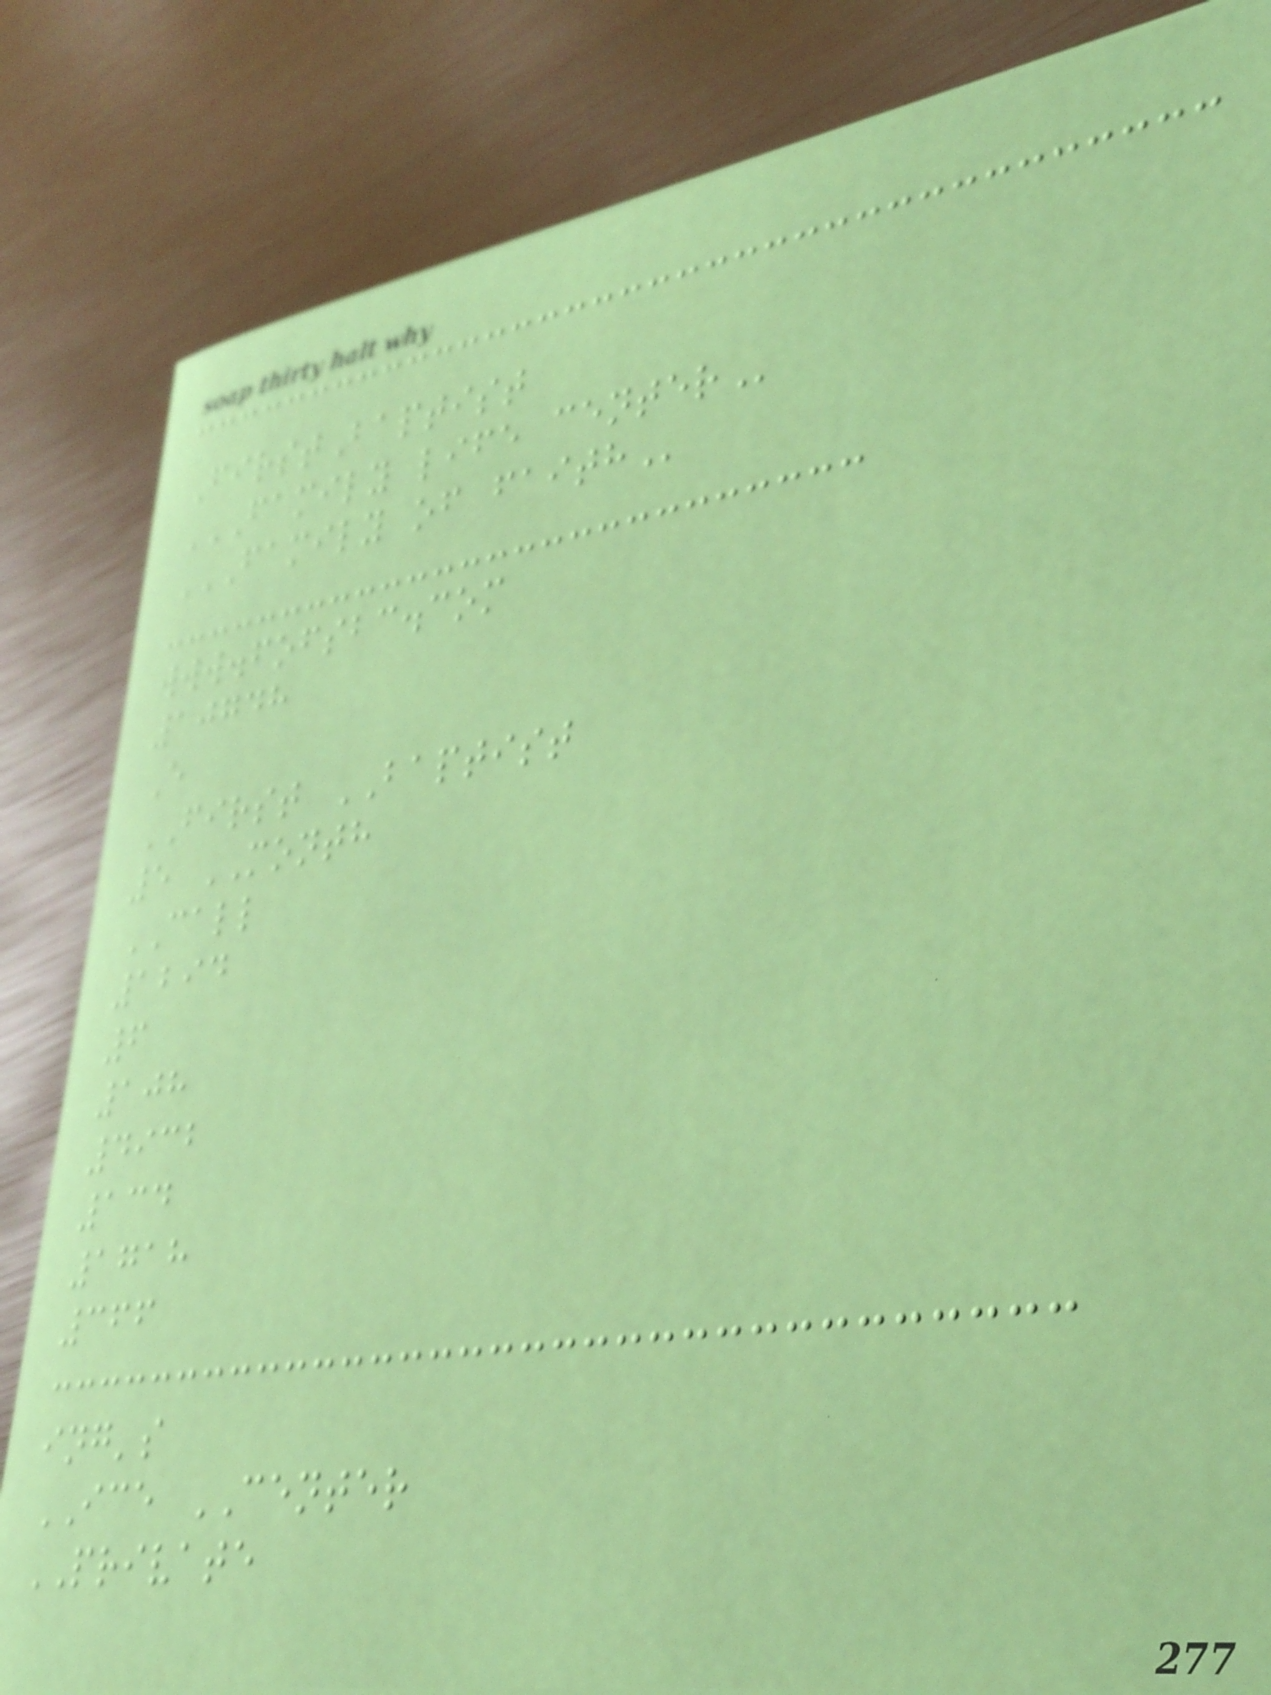FirstBaptist
FAMILY LIFE CENTER
FAMILY OF FAITH
www.fofsbc.com
10748
E
FIRST BAPTIST
5 MONTH
CALL
1294
6
108
4932
134
1718
366
ing's
ICE CENTER
PRIVATE
